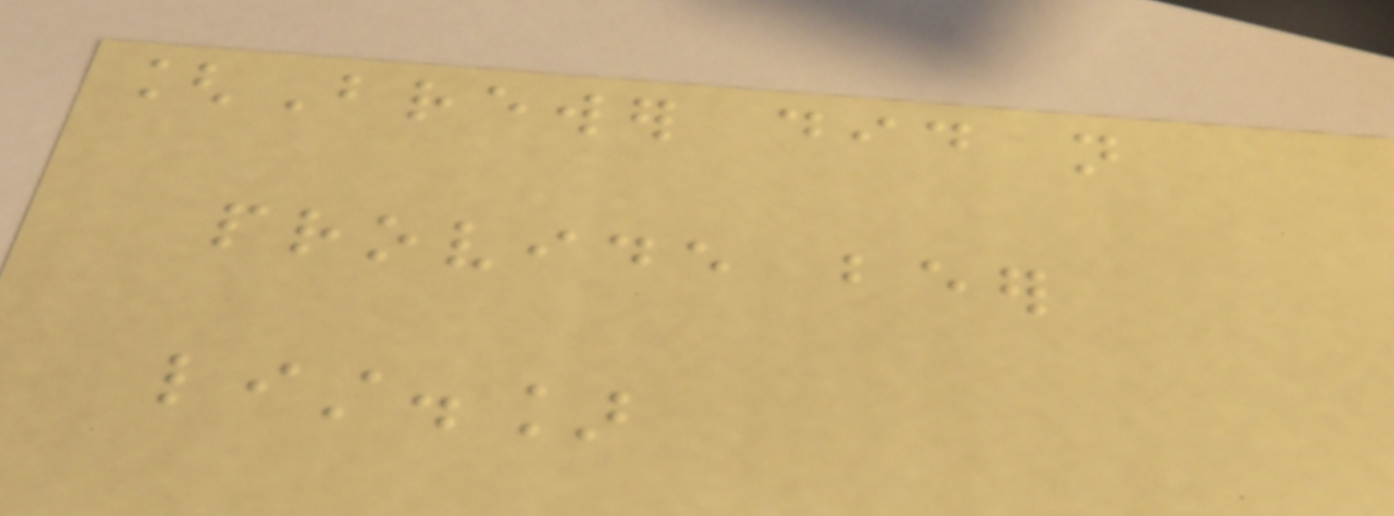[Brewer did not
provide beer
list.]
